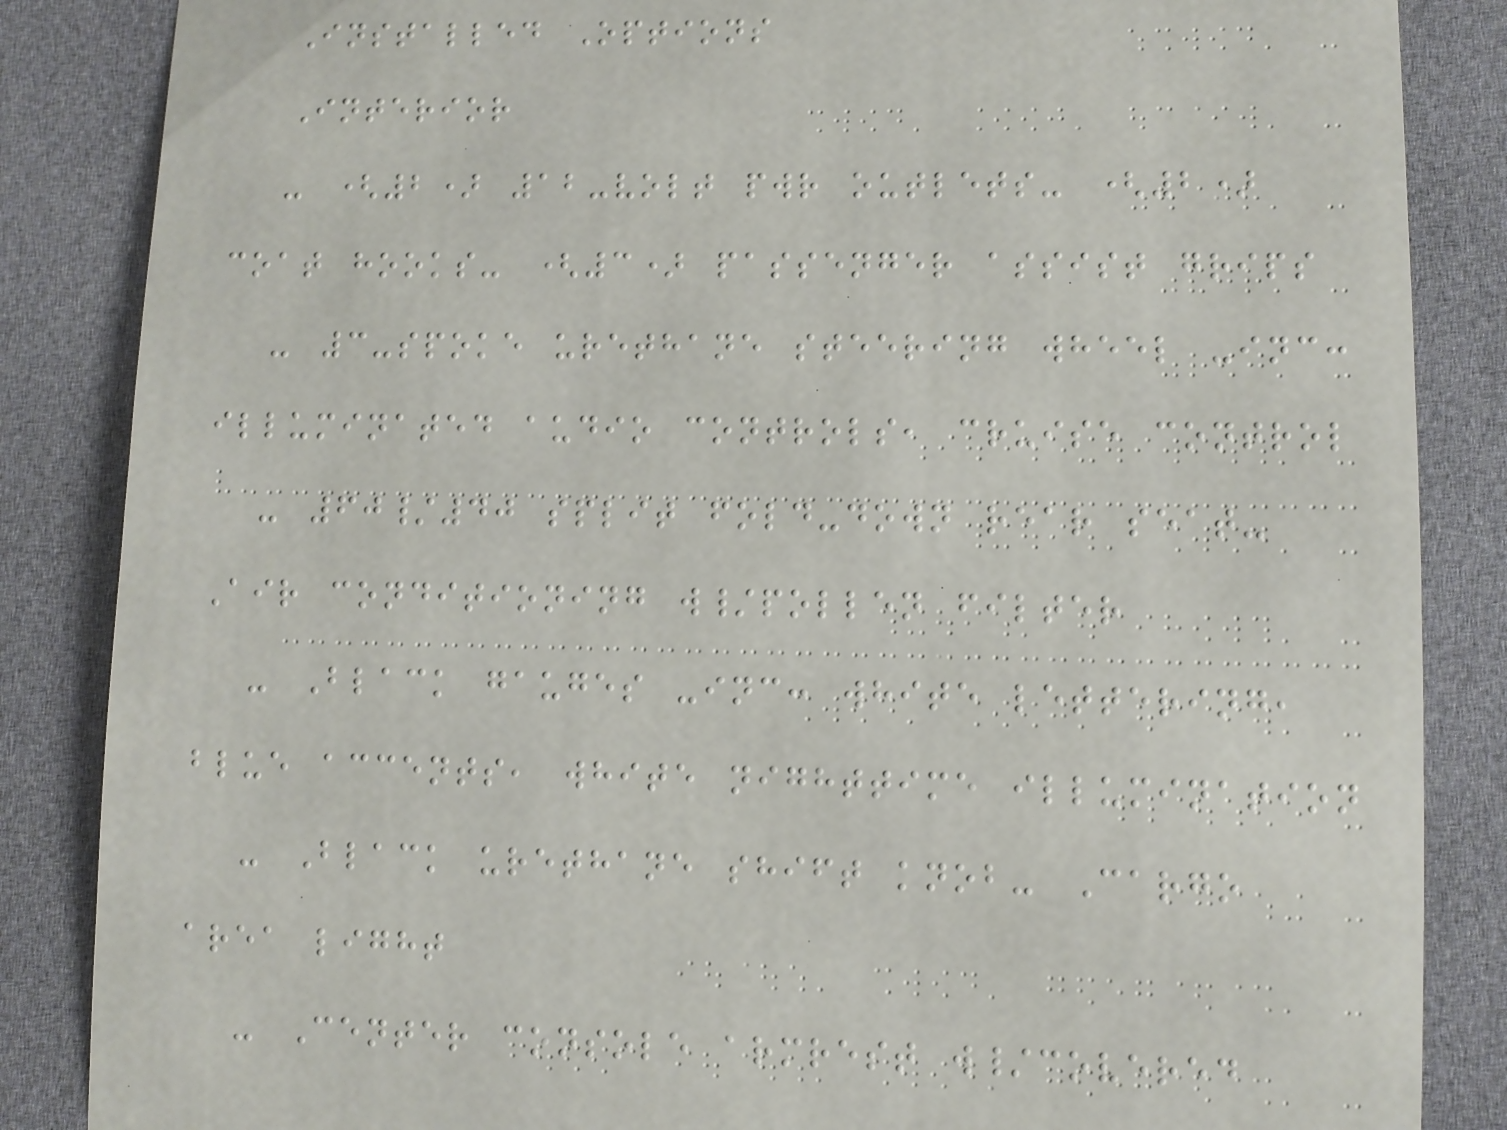Installed Options
Interior
- (2) 12-volt pwr outlets- (2)
coat hooks- (3) passenger assist grips
- 3-spoke urethane steering wheel -inc:
illuminated audio controls, cruise control
- 60/40 split fold-down rear seat-
Air conditioning w/pollen filter
- Black gauges -inc: white lettering,
blue accents, white nighttime illumination
- Black urethane shift knob- Cargo
area light
- Center console armrest w/covered
